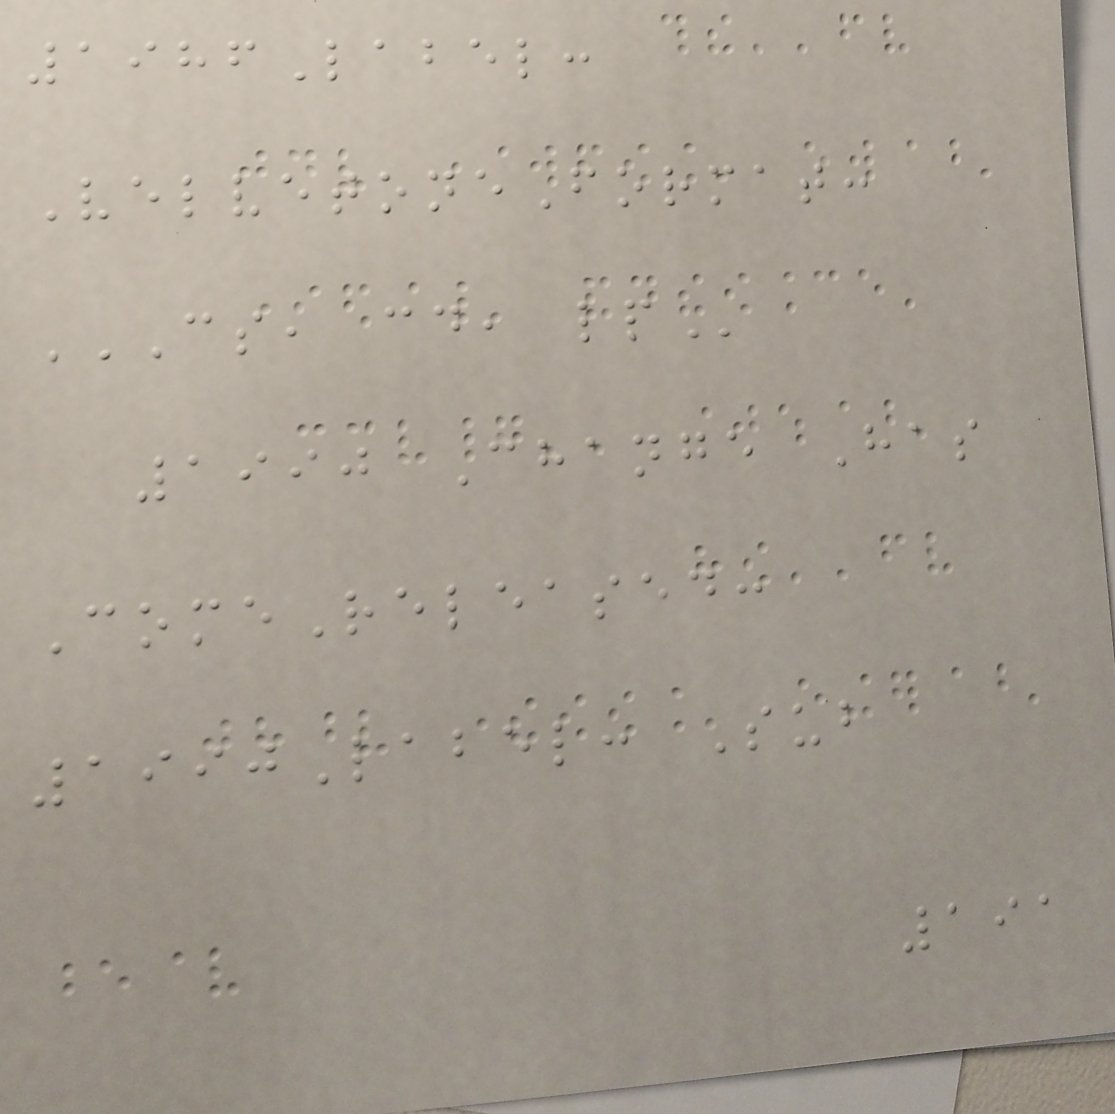1986Label:
VelvetoneFormat:
CS, CD, LP
1990 Change Has
ComeReleased:
1990Label: Sub
191
